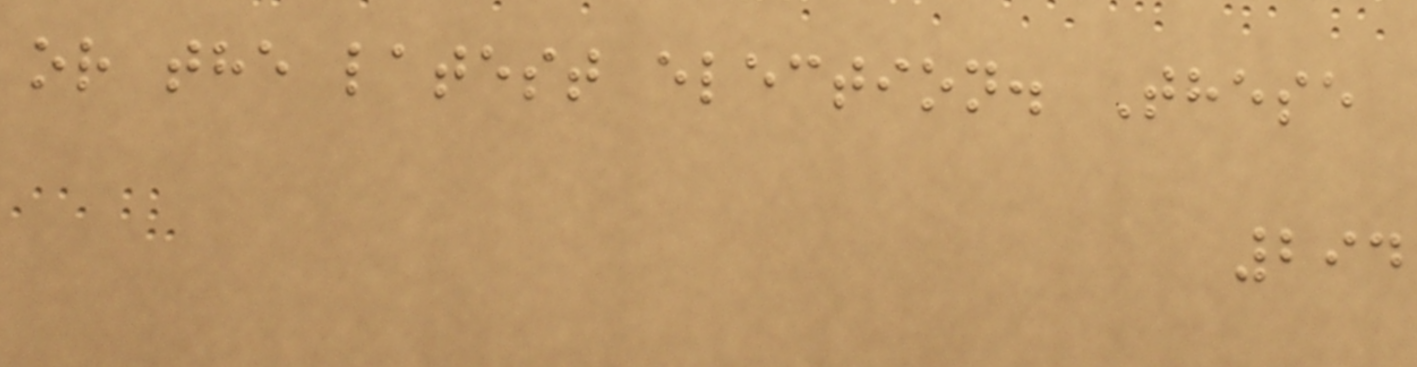or the latest election. These
294
